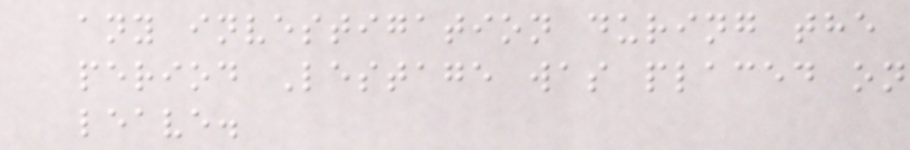any investigation during the
period Lestage was placed on
leave.
